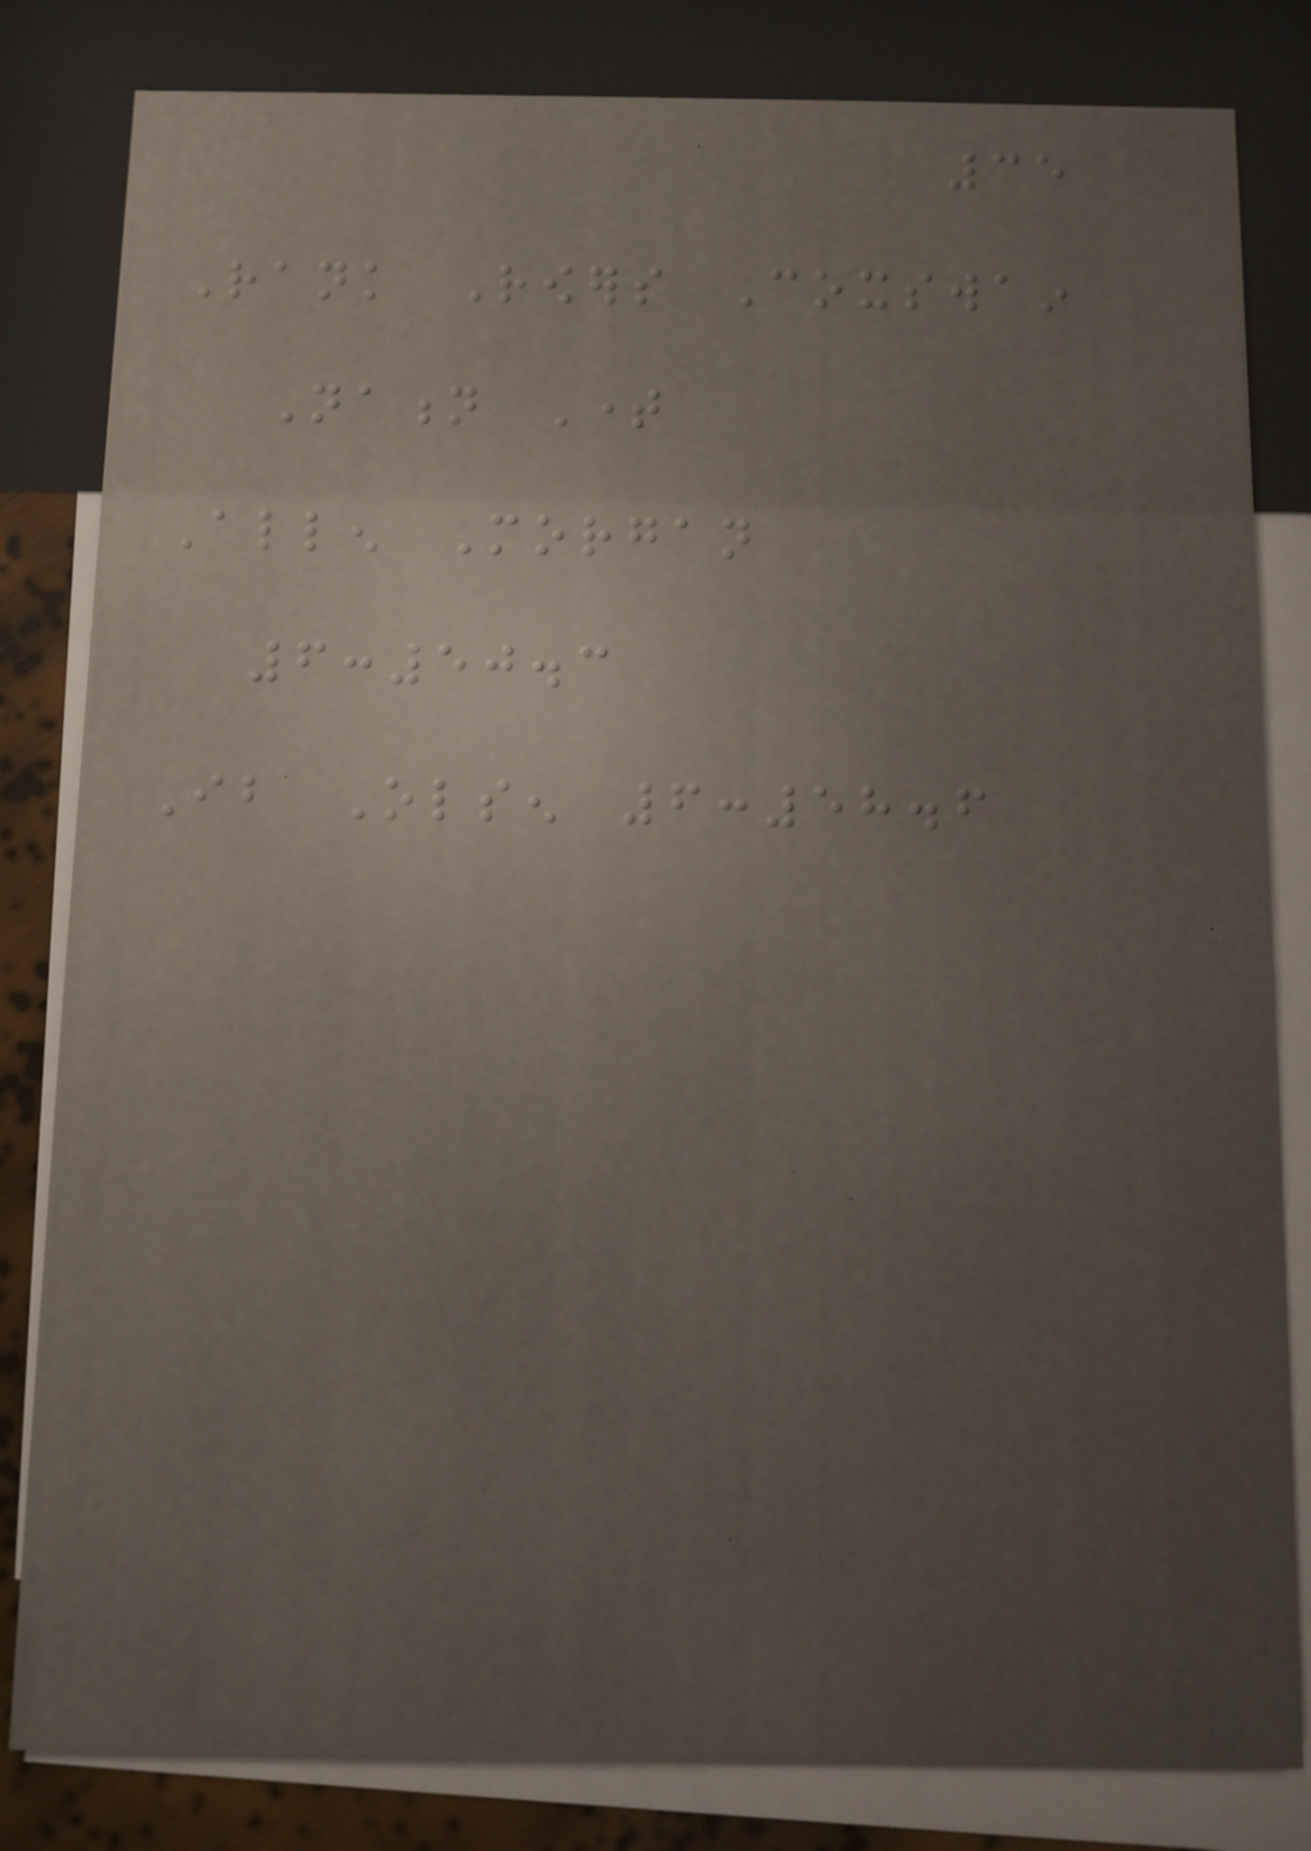35
Rank Rowers Coxswain
Nation Time
Allen Morgan
6:50.3
Ib Olsen 6:58.6
